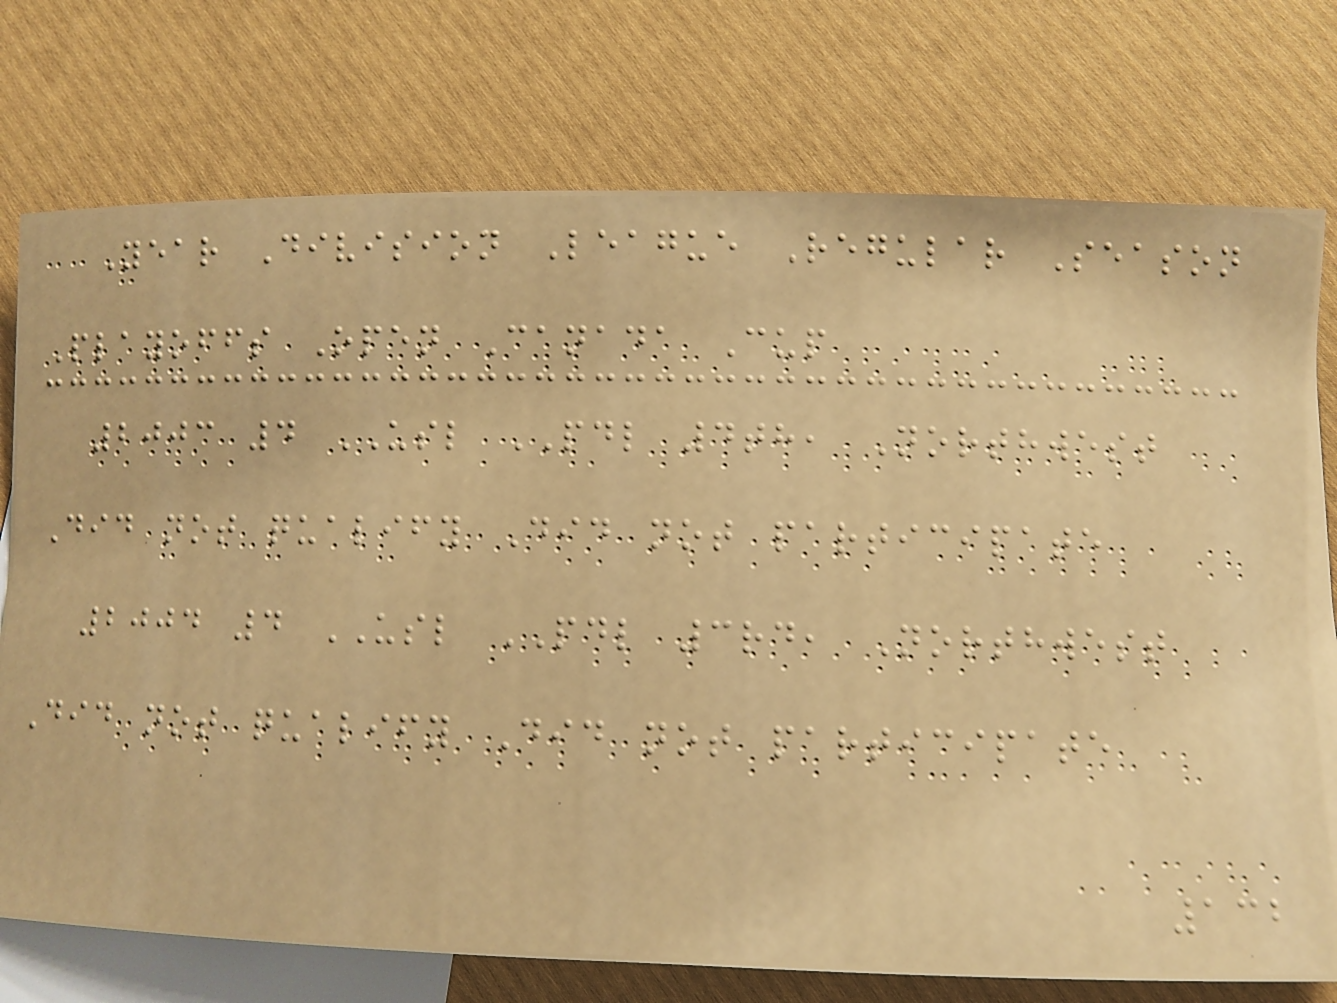Year Division League Regular Season
Playoffs Open Canada Cup
2003 4 USL PDL 4th, Northwest
Did not qualify Did not participate
2004 4 USL PDL 3rd, Northwest
Did not qualify Did not participate
132
